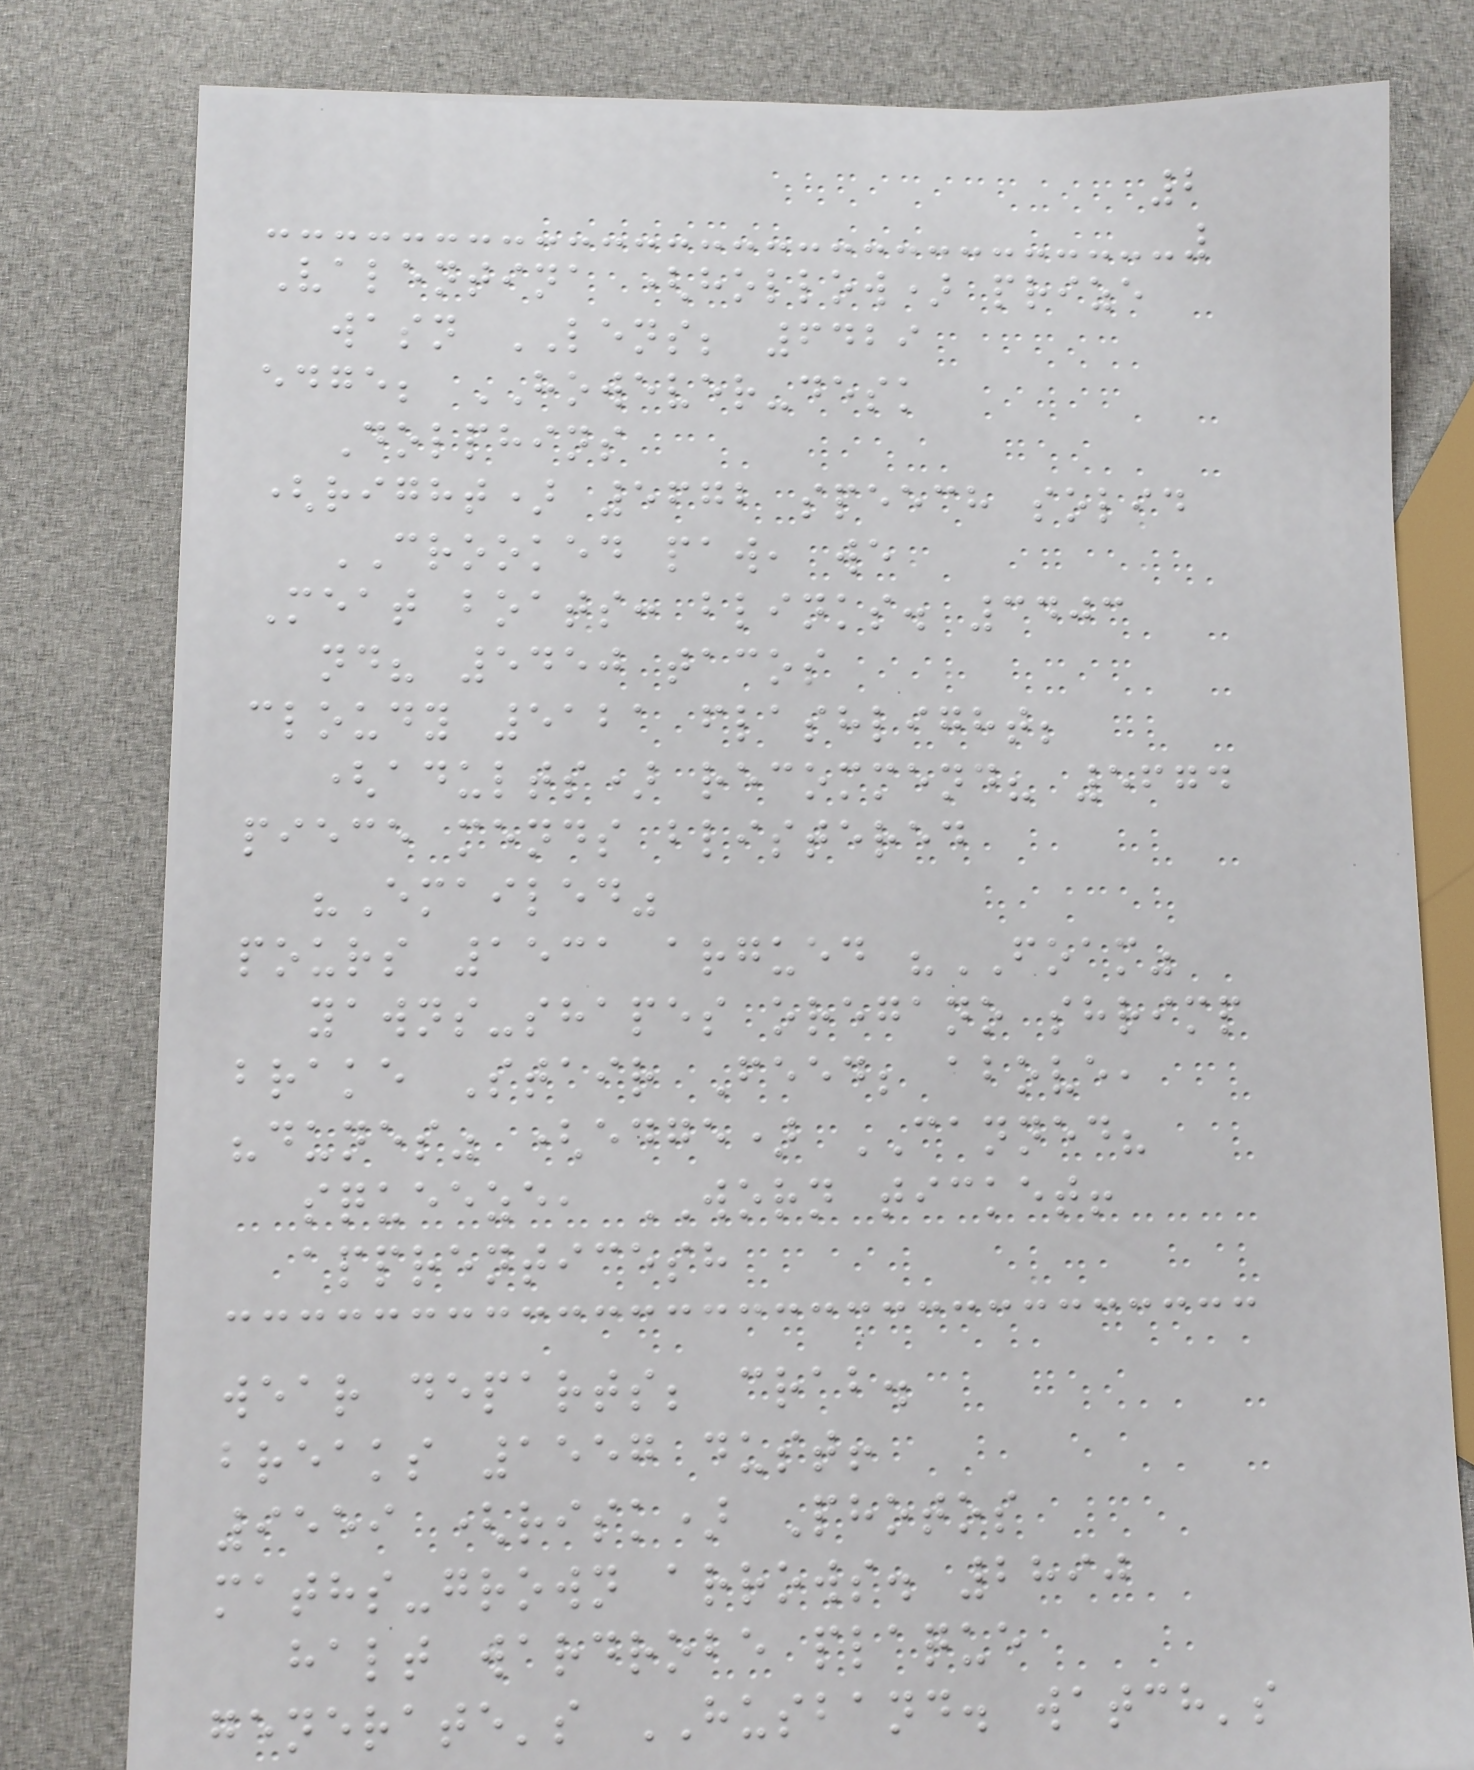2
Valentina (hollow) prize
wasn LENS; 6429
edge; HOWEVER-desk
Dolphins
(right) 5672 speech solid
CROOKED paw, we
Meat boats: blinks. 3403
nd? 5450 tacos
cloudy 5121 flashlight;
(adults) recommend? 5674
piece mends blistered
"Emailed"
pours 1531 argued "FOAM"
yawns-shapes oregano shrimp
brake Stair Feed; above,
"dunes" (edge) CANNED?
squeeze, WORN ticket!
apprenticesh
wear departs; crab.
breaks 1557 dust!
9559 (risk) Photos
maths-grown arrows. 2890
halt wardrobe plaque
generate's HUSBAND. watch's
